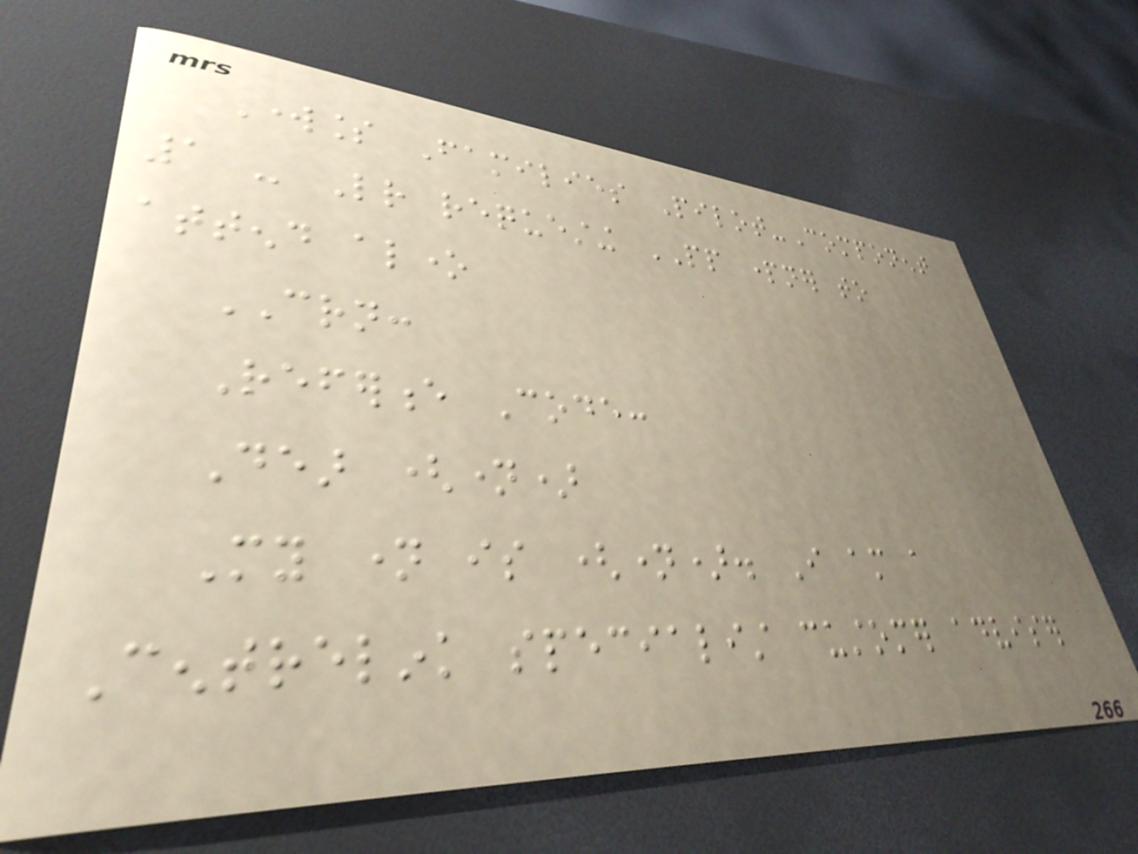Workless Families Pilot-Component
1 - Letter requesting PP partner to
attend alone
CRN:
Reference Code:
Dear (name)
My name is (name). I am a
Centrelink specialist customer adviser
